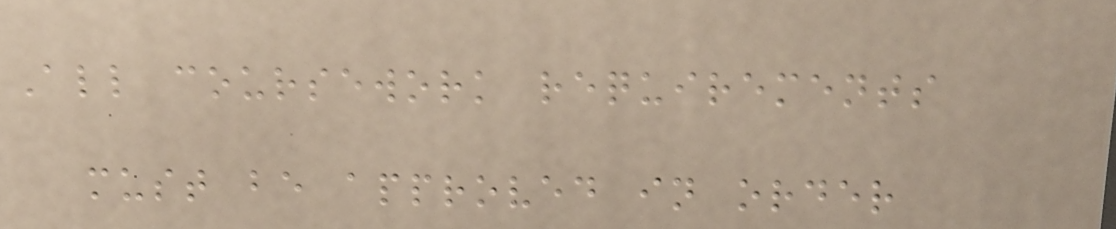All coursework requirements
must be approved in order
